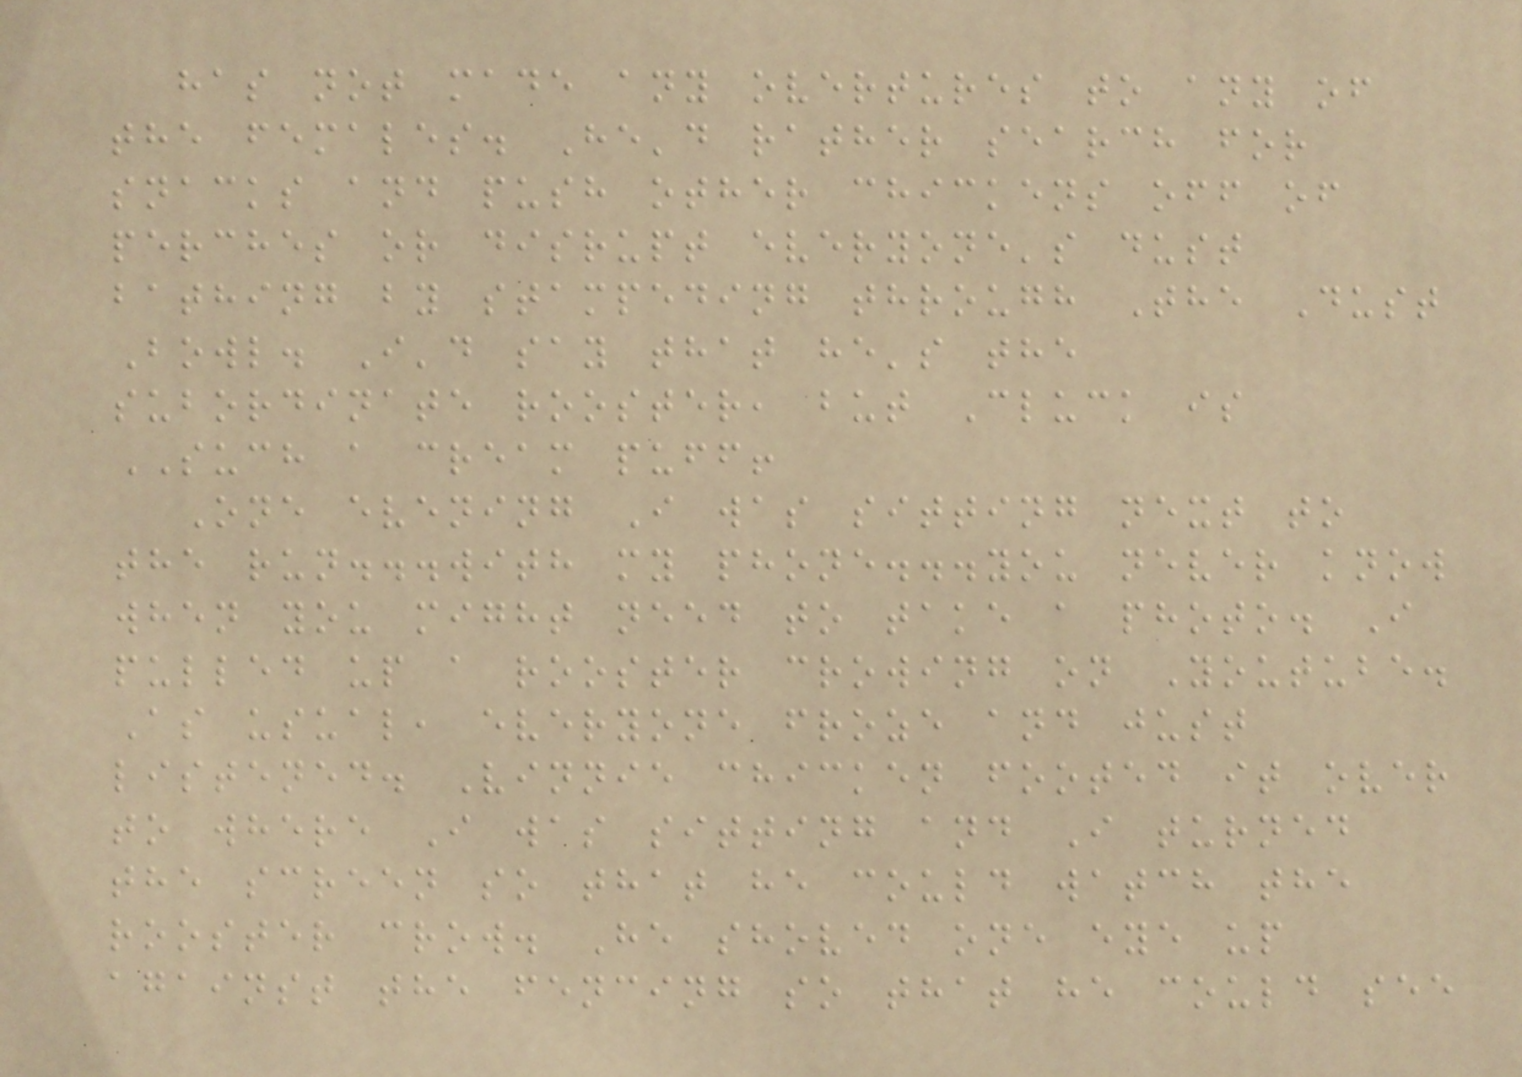has not made any overtures to any of
the females. He'd rather search for
snacks and push other chickens off of
perches or disrupt everyone's dust
bathing by stampeding through The Dust
Bowl. I'd say that he's the
subordinate rooster, but Cluck is
SUCH a cream puff!
One evening I was sitting next to
the run...with my phone...you never know
when you might need to take a photo. I
pulled up a rooster crowing on Youtube.
As usual, everyone froze and just
listened. Vinnie chicken footed it over
to where I was sitting and I turned
the screen so that he could watch the
rooster crow. He shoved one eye up
against the fencing so that he could see
